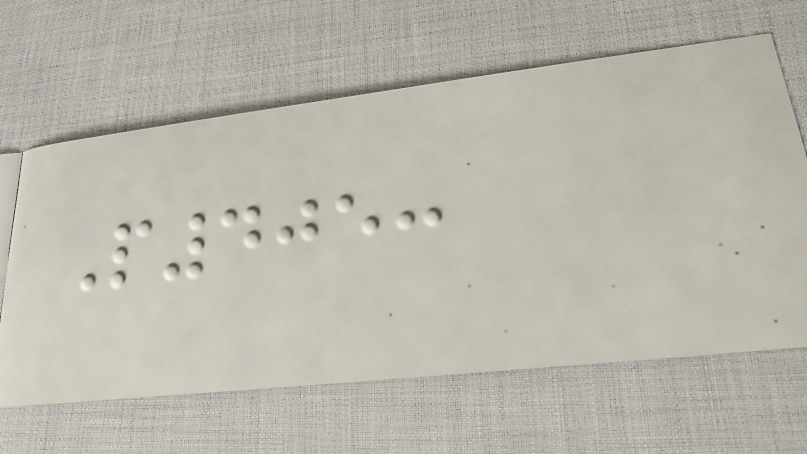P405:
